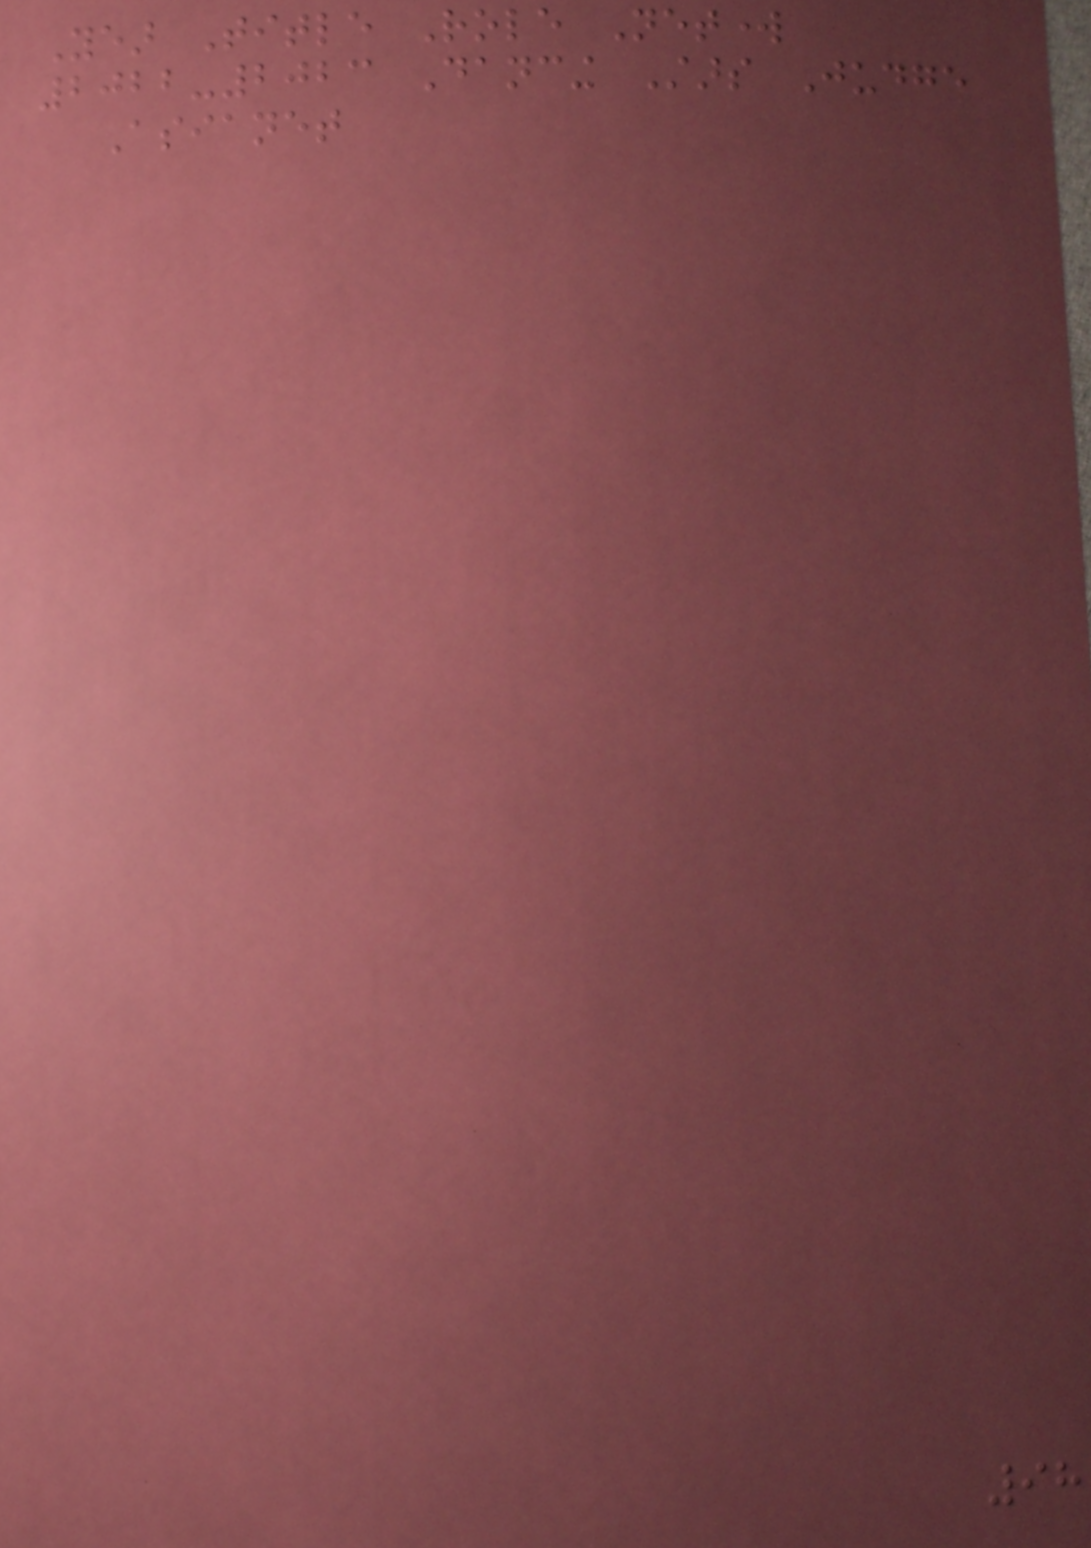Year Title Role Network
2022-2023 Dancing Stars Judge
Asianet
98
